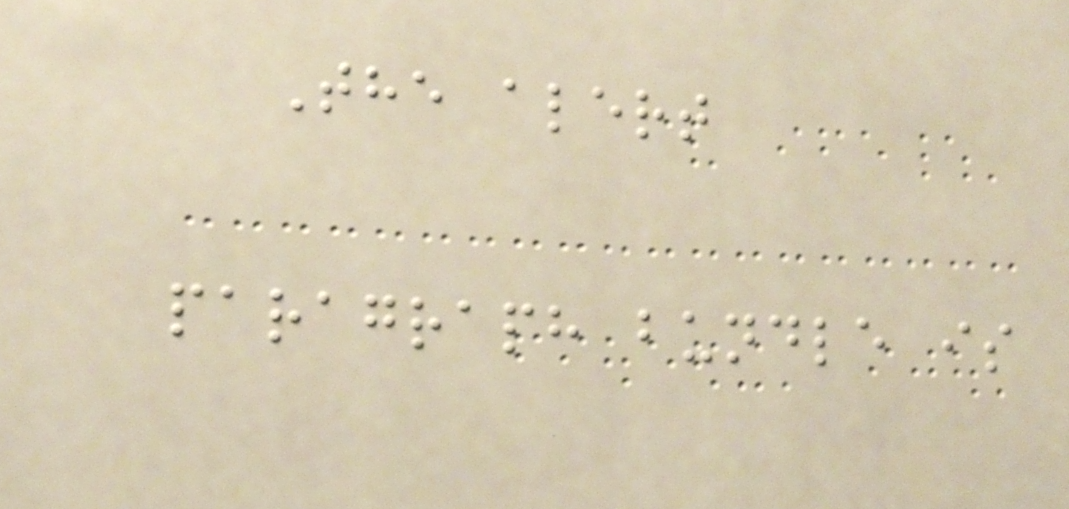The alert
paragraph bundle is
